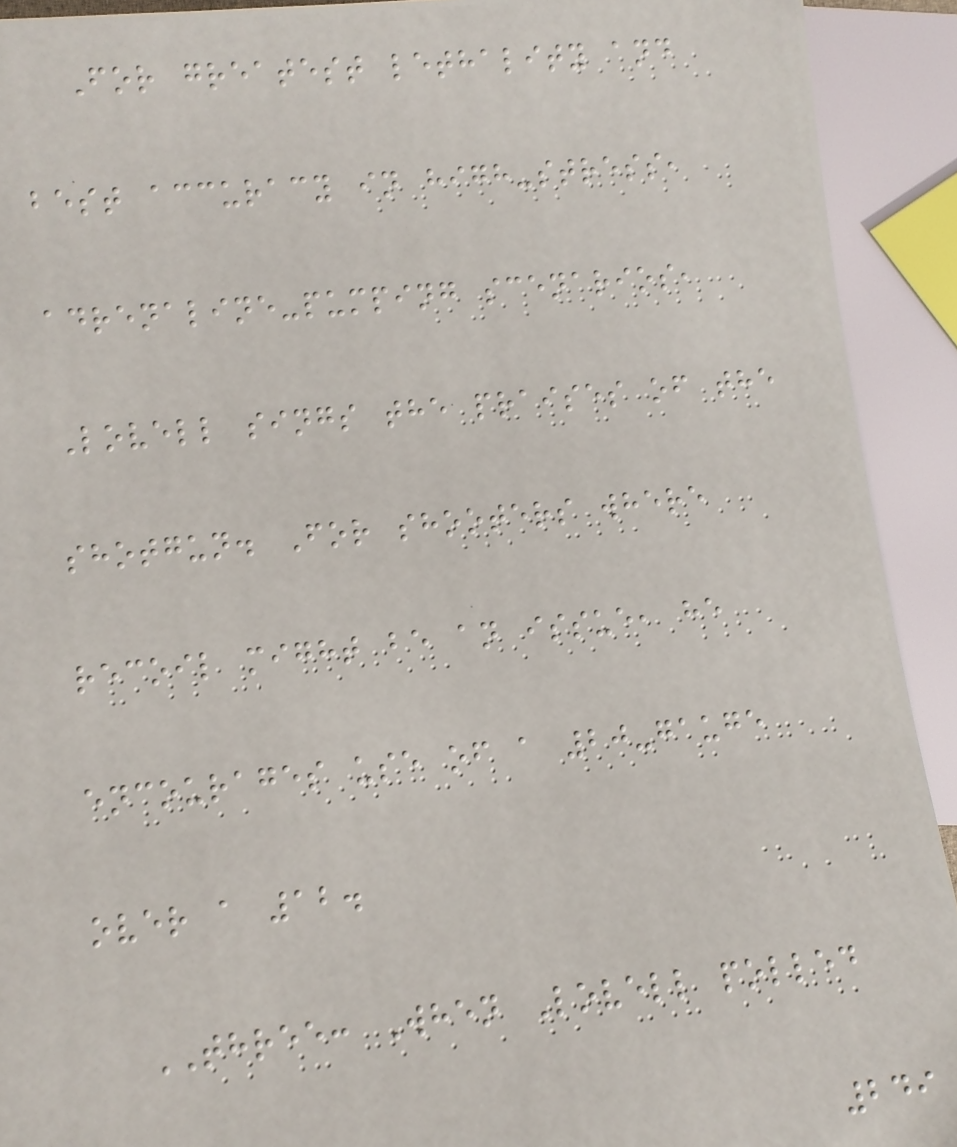For greatest lethality and
best accuracy in high-stress,
adrenaline-pumping scenarios,
Lovell sings the praises of the
shotgun. For shooters where
recoil might be an issue, he
encourages use of a 20-gauge
over a 12.
THREE: When Lovell polled
249
